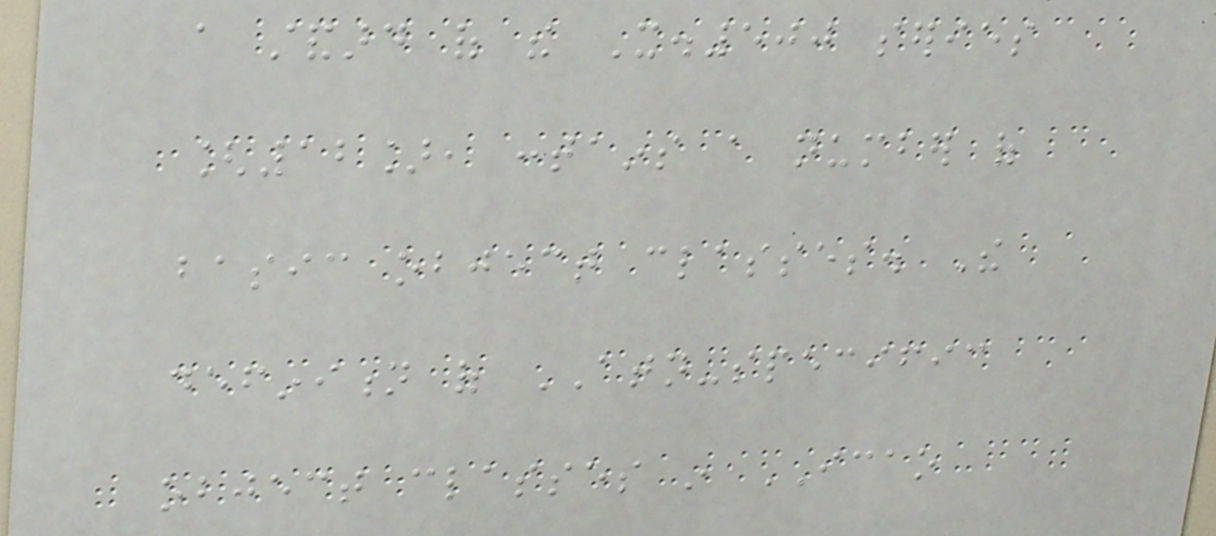a standard of the X.500 series
[12], contains a number of
basic object classes. The
definition of ATN-specific
object classes in ICAO
